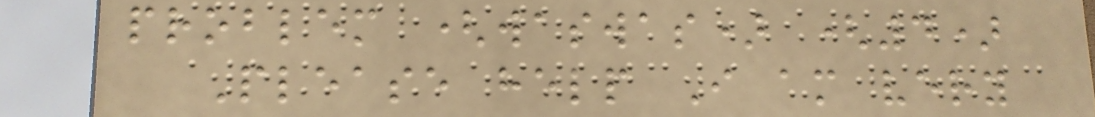problem (waswas) (4)
Please help I am very
